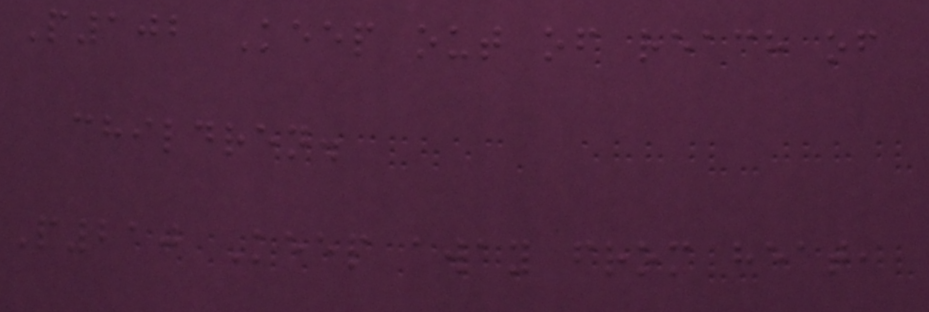P102 Keep out of reach of
children.
P210 Keep away from heat,
